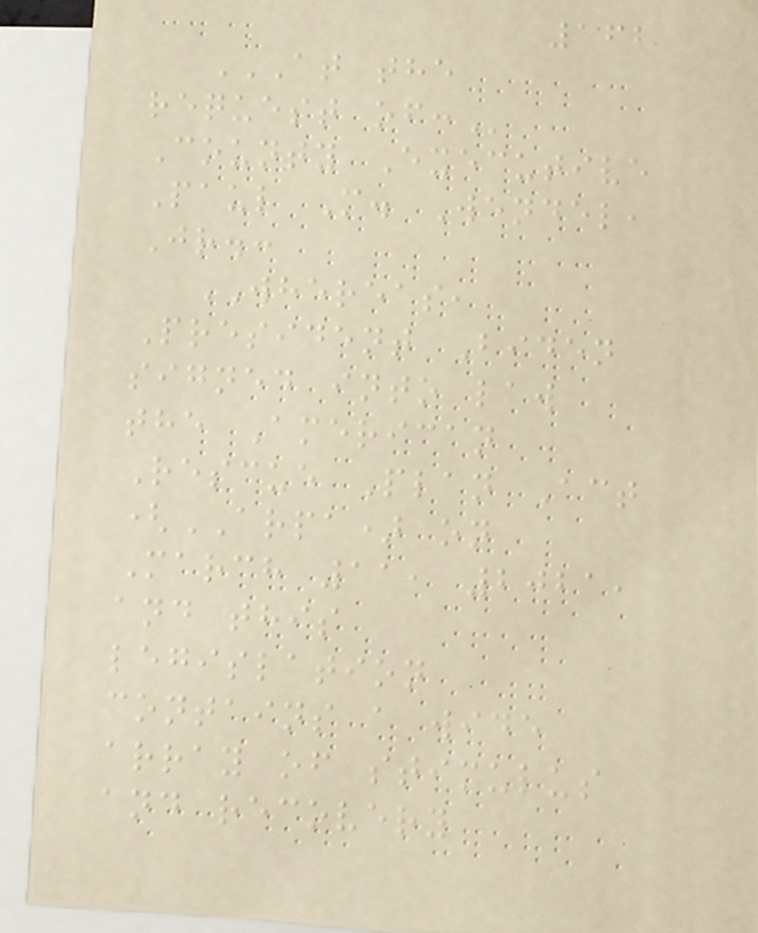162
AT THE
REQUEST OF:
County Executive
Paul M. Wendel,
Jr.:
WHEREAS,
President Biden
signed into law
the American
Rescue Plan Act
(ARPA) on
March 11, 2021,
and this
legislation
contains a wide
array of stimulus
and recovery
